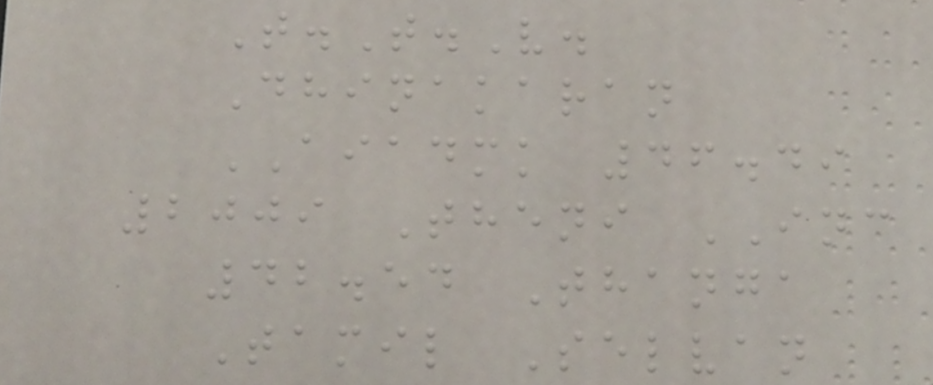T.T.V.
Dhinakaran
AIADMK 46.49
2009 Theni INC
42.54 Thanga
Tamil Selvan
